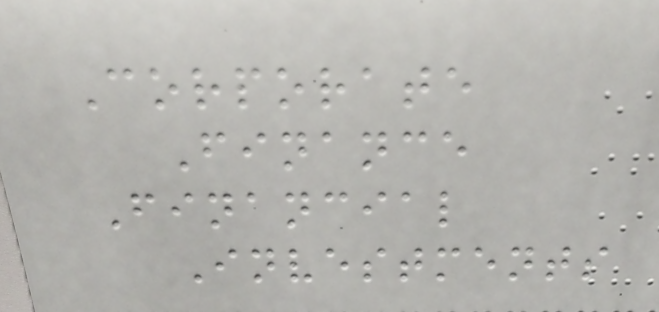Corporate
Finance
Financial
Investments
